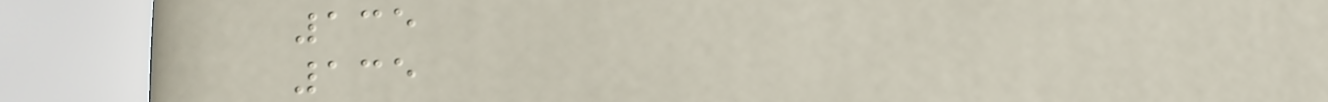135
135
